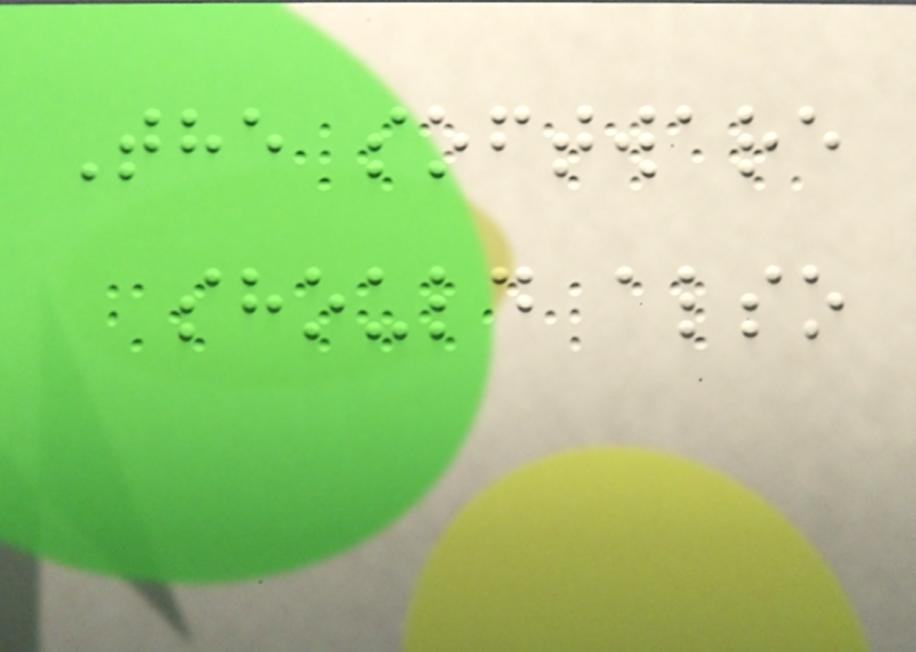The software
should also
